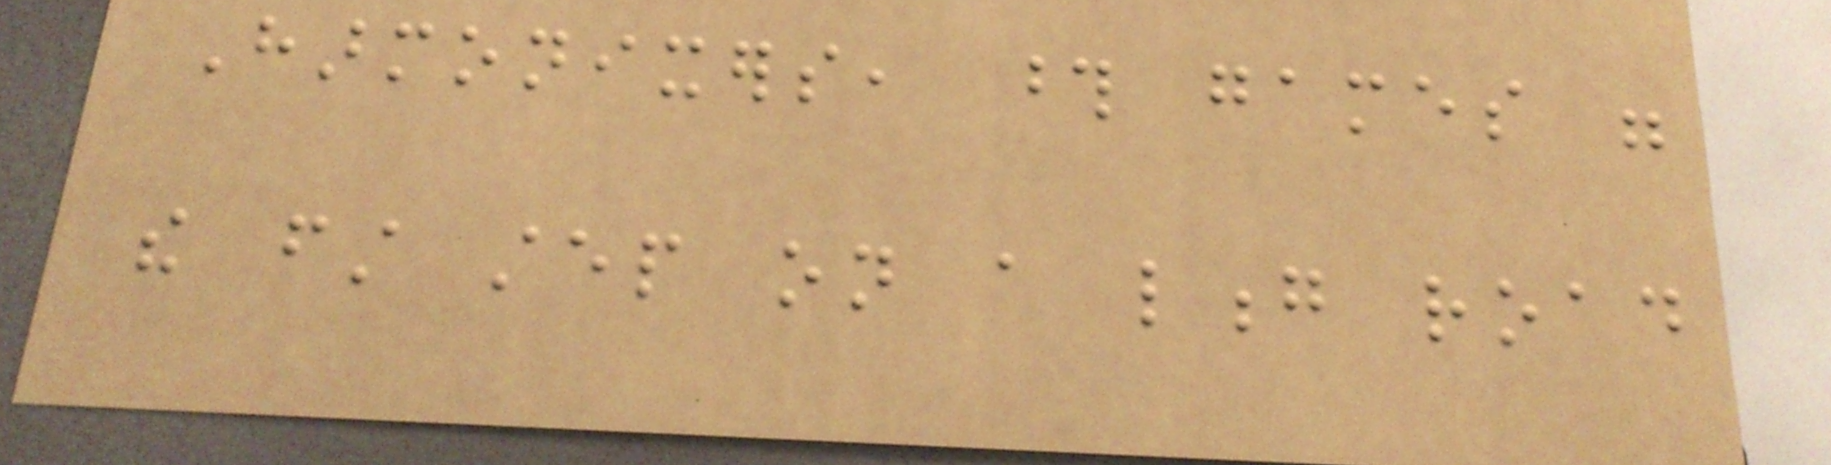Harmonixers, those games were
the first step on a long road
